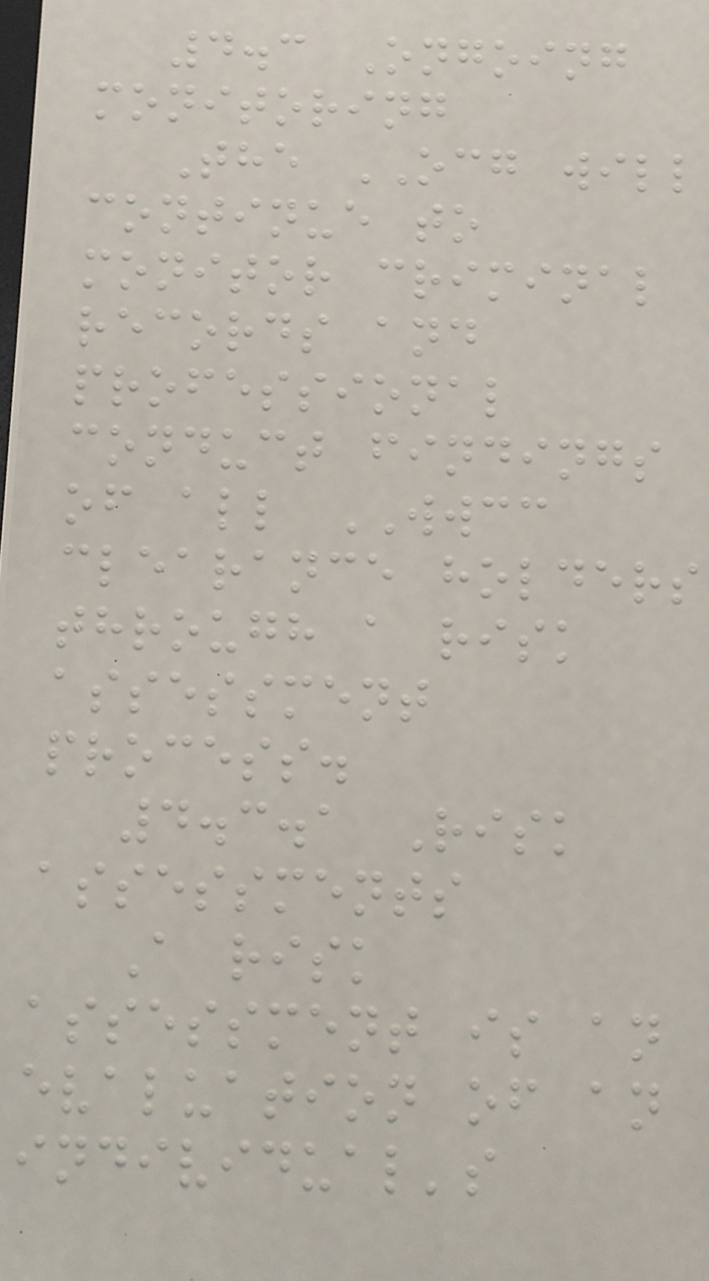4.3 Ongoing
monitoring
The OCG will
continue to
monitor criminal
records and
professional
conduct findings
of all WWCC
clearance holders
through a risk
assessment
process.
4.3.1 Risk
assessments
A risk
assessment is an
evaluation of an
individual's
